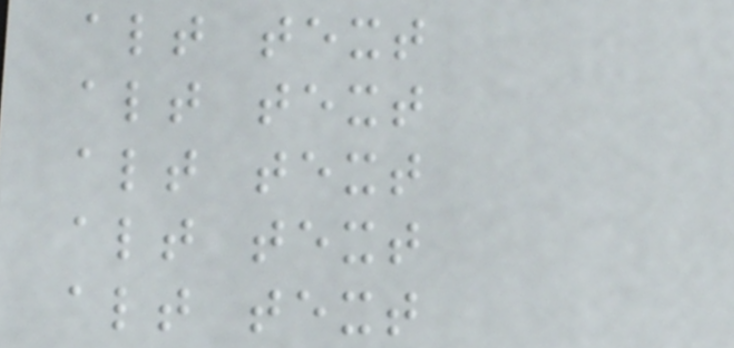alt text
alt text
alt text
alt text
alt text
